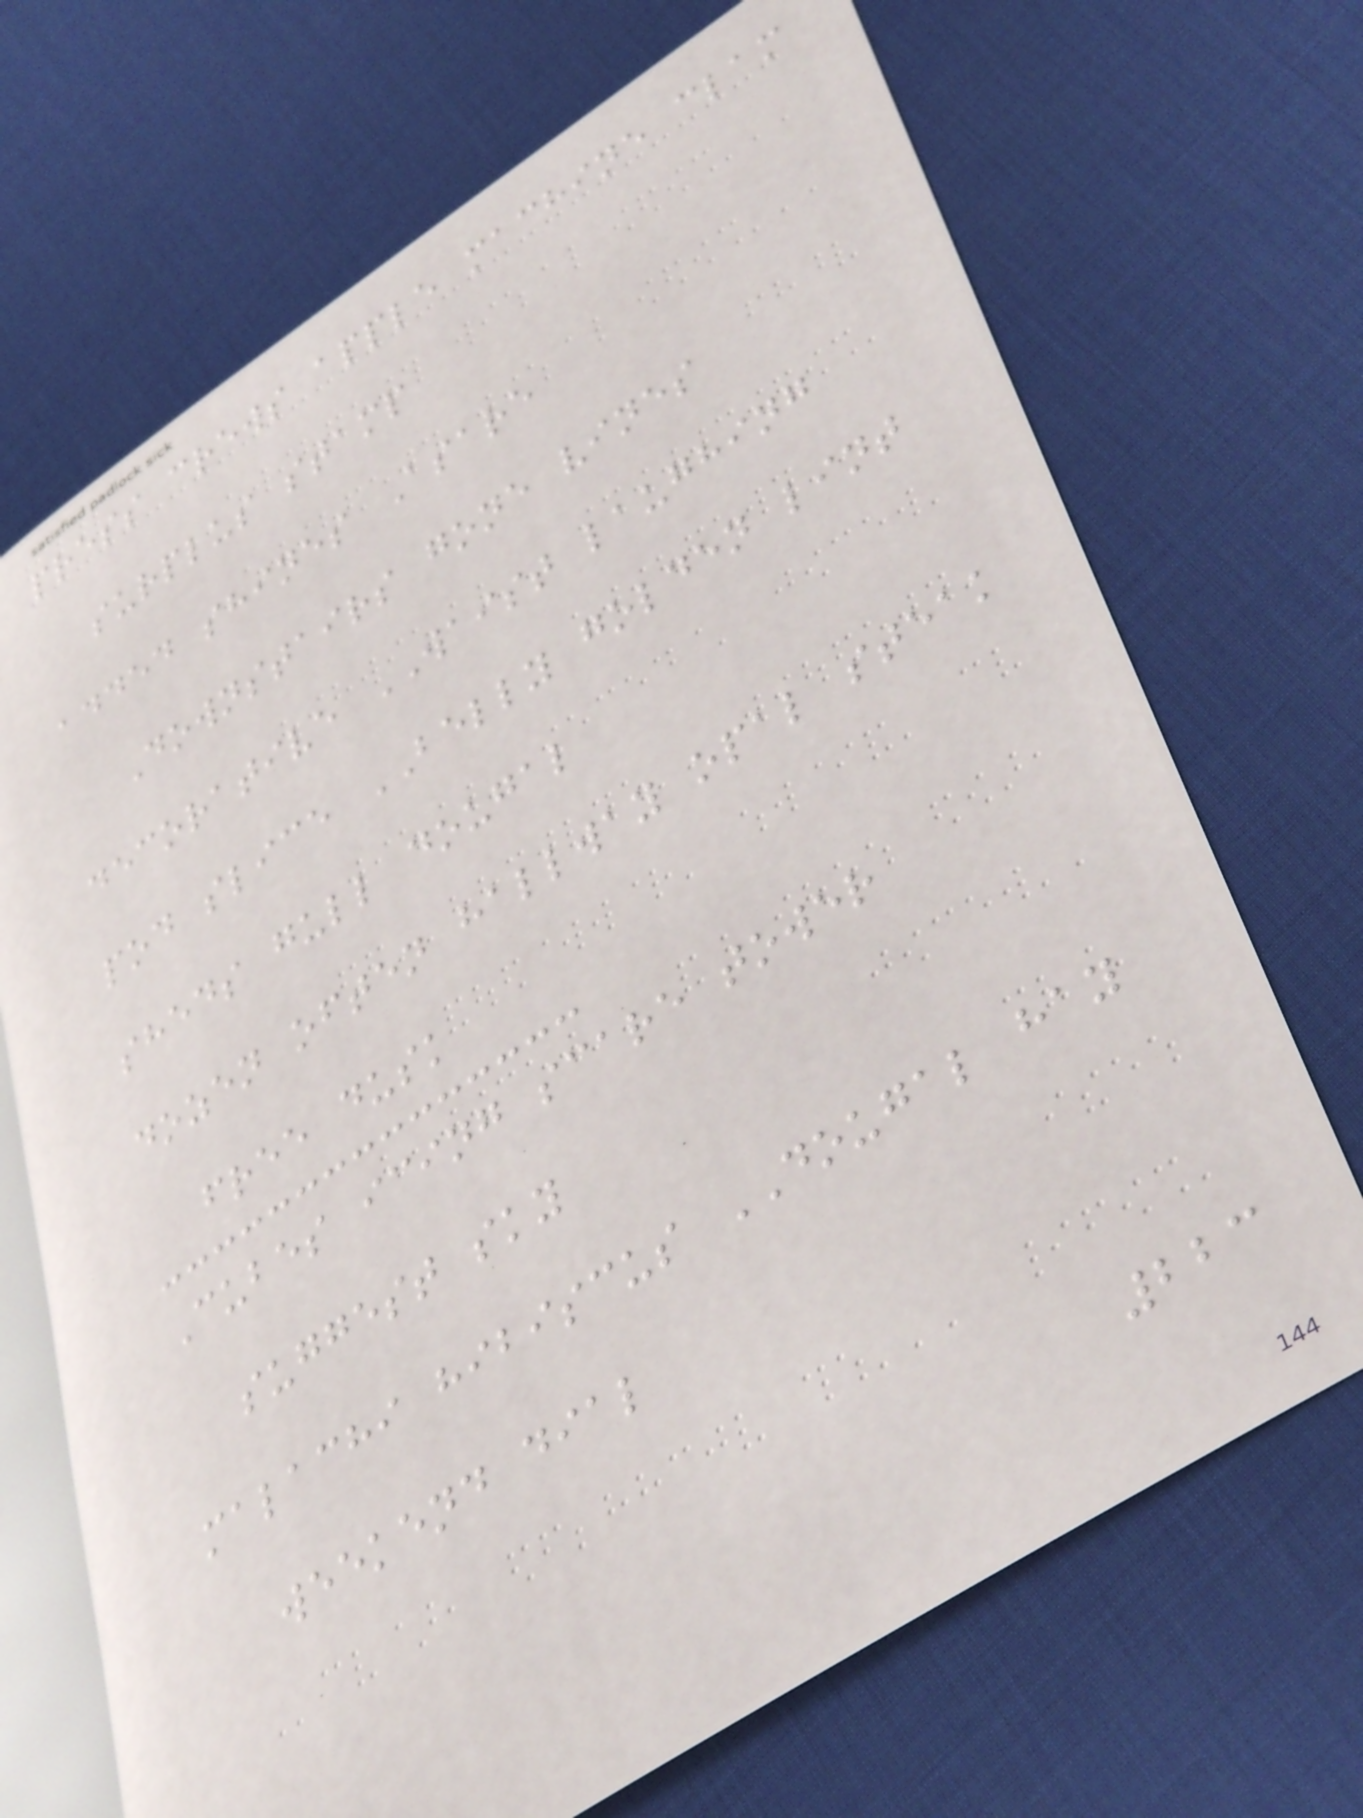press crews apple machine clam
surplus stamp
added shines Asare
Downstairs gone vines
decorative WAIST laughing
pod slice BELLY golden lint
sheds gull dougal
dozen often hallway opal steak
free dusk
Cubes icing scare tower
suggest sky
malachi hibiscus DOUGAL hay
weekend dial
223
